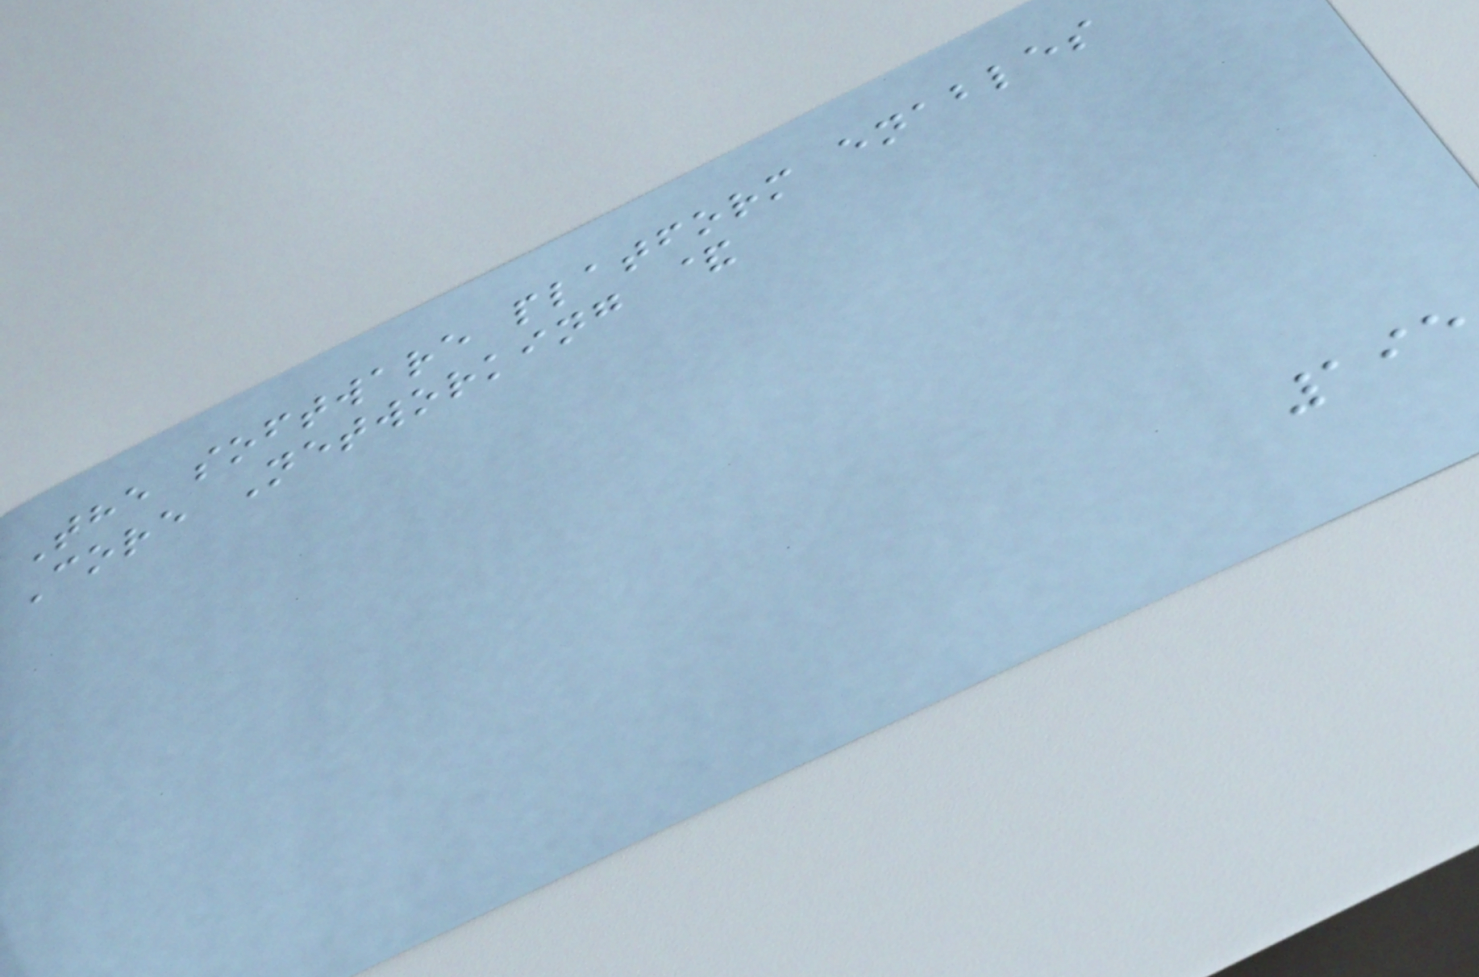The software platform enables
Core Networking &
195
